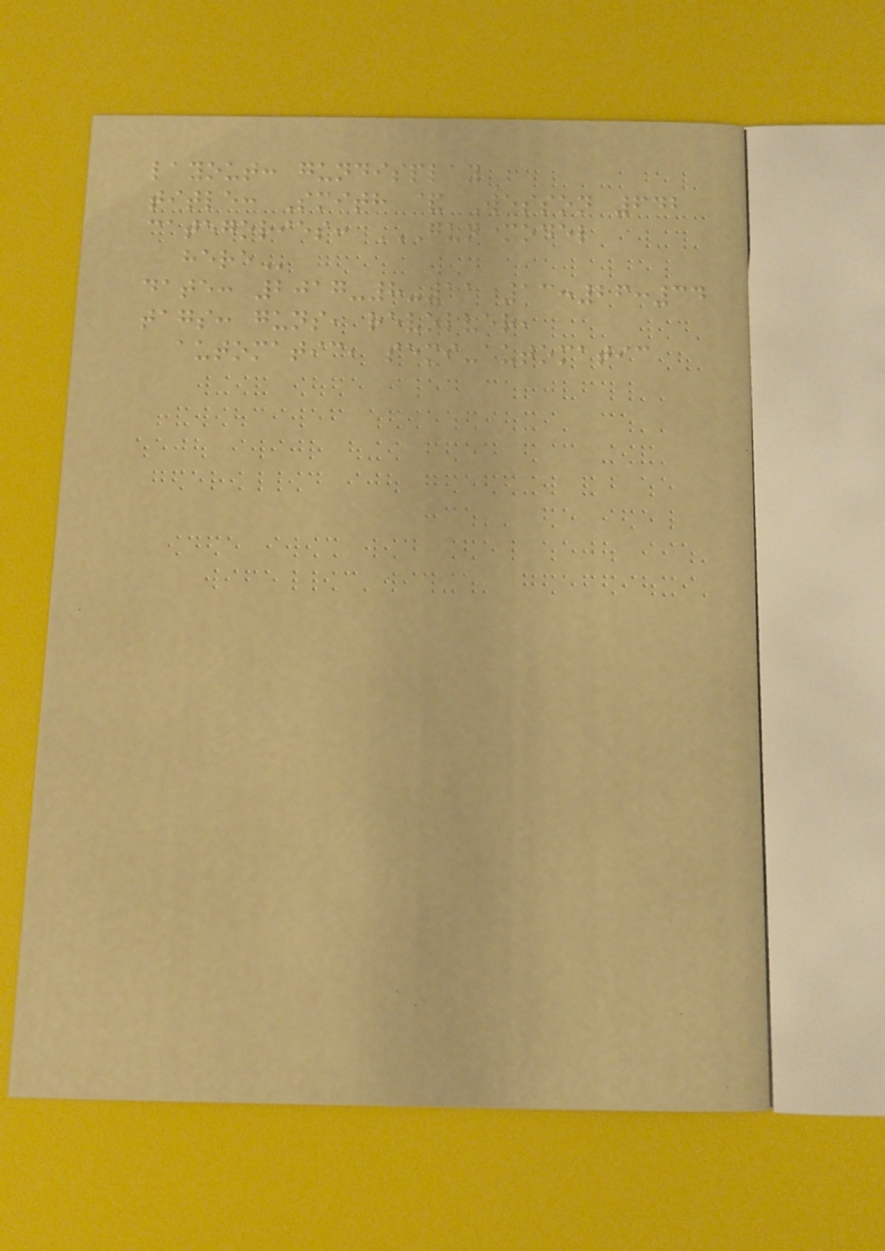layout: gundisplay
title: Smith & Wesson 642
categories: GUN MODEL
HERE
date: 2017-8-11 13:26:34
tags: guns, revolver,
automatic, semi-automatic
